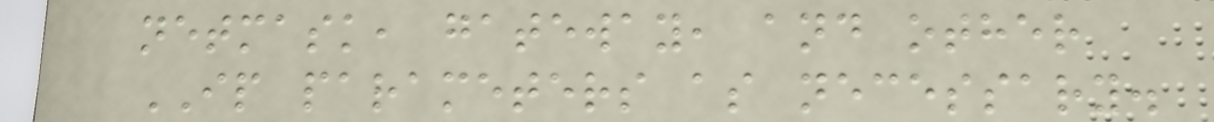netmask, gateway, and other
IP parameters as necessary.
